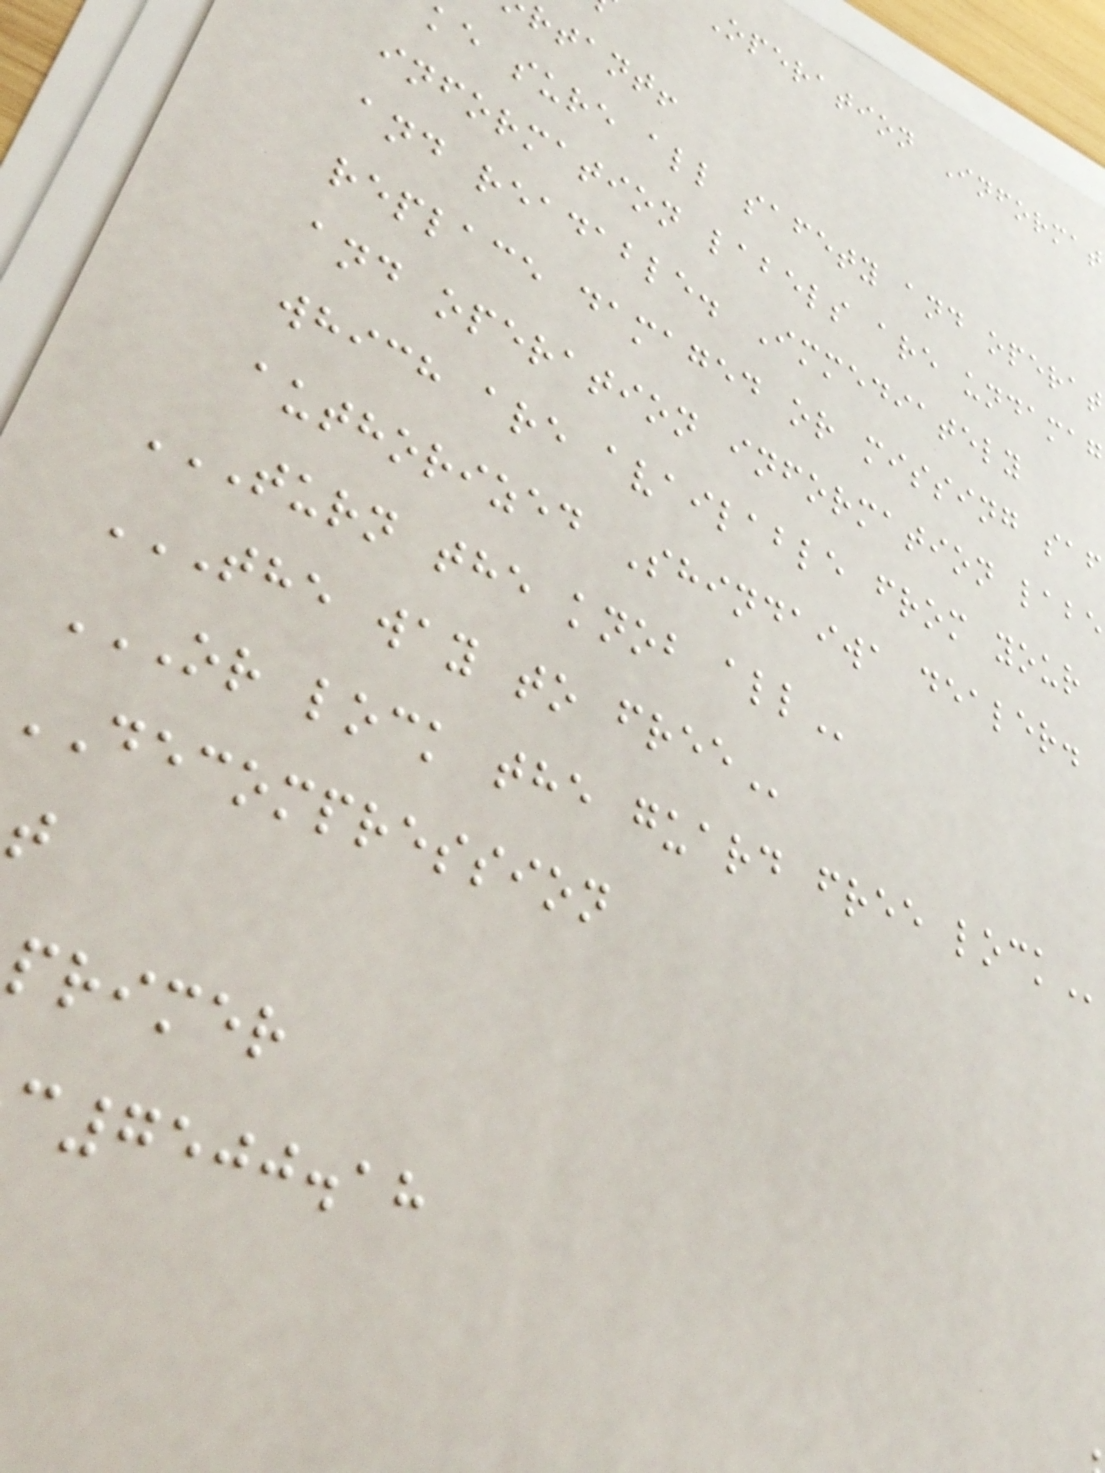Operation Informat
rtant!
ke sure all safety and operat
information labels are undamag
and readable. Immediately
replace damaged or missing saf
and operation information labe
which are available from your
authorized Shindaiwa dealer.
TURN THE KNOB ALL
THE WAY TO FREE
OR LOCK THE GUARD FREE LOCK
DECOMPRESSION
primer
c7500.18
